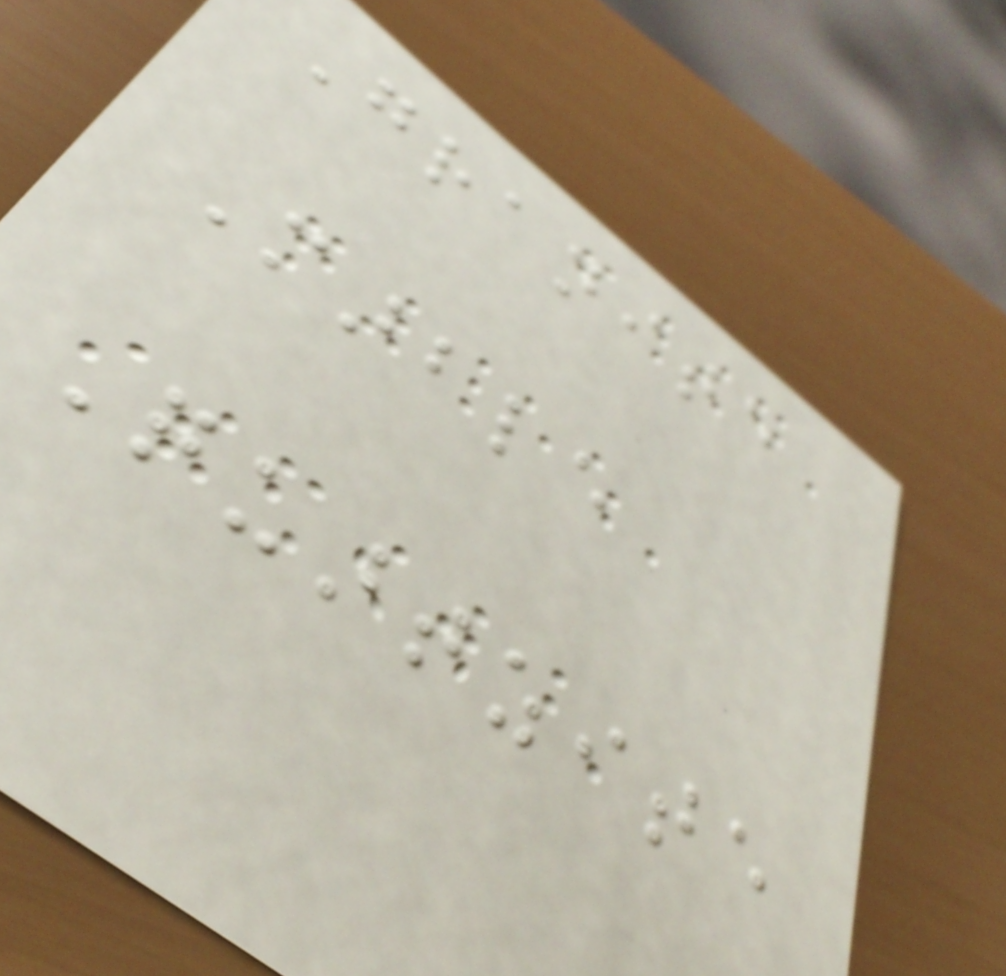Granite
Marble
Quartzite
